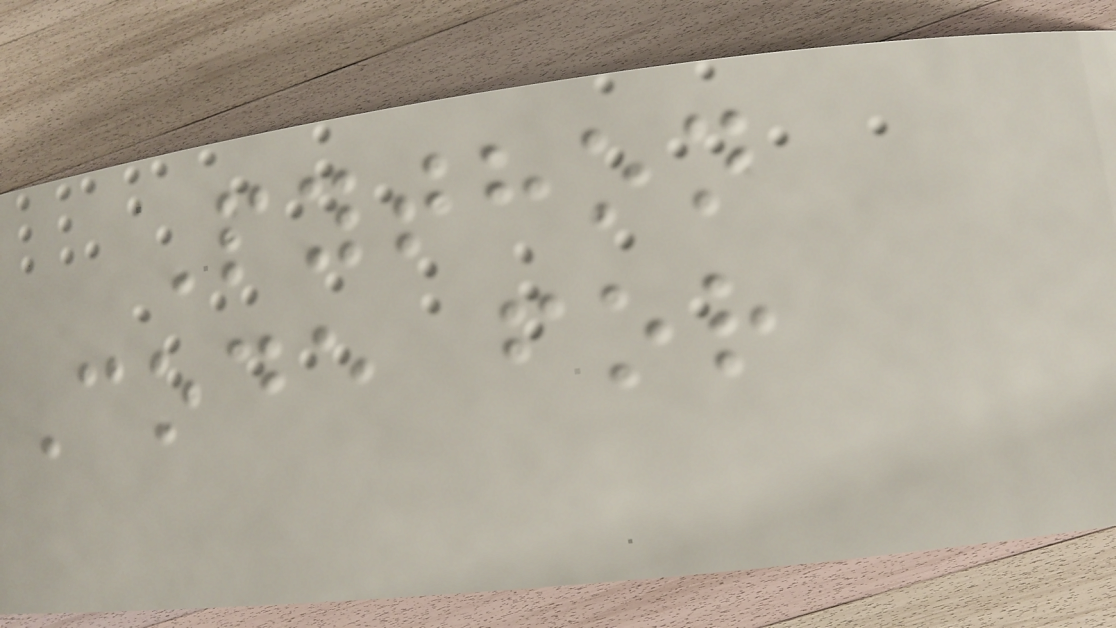Python
Code for
